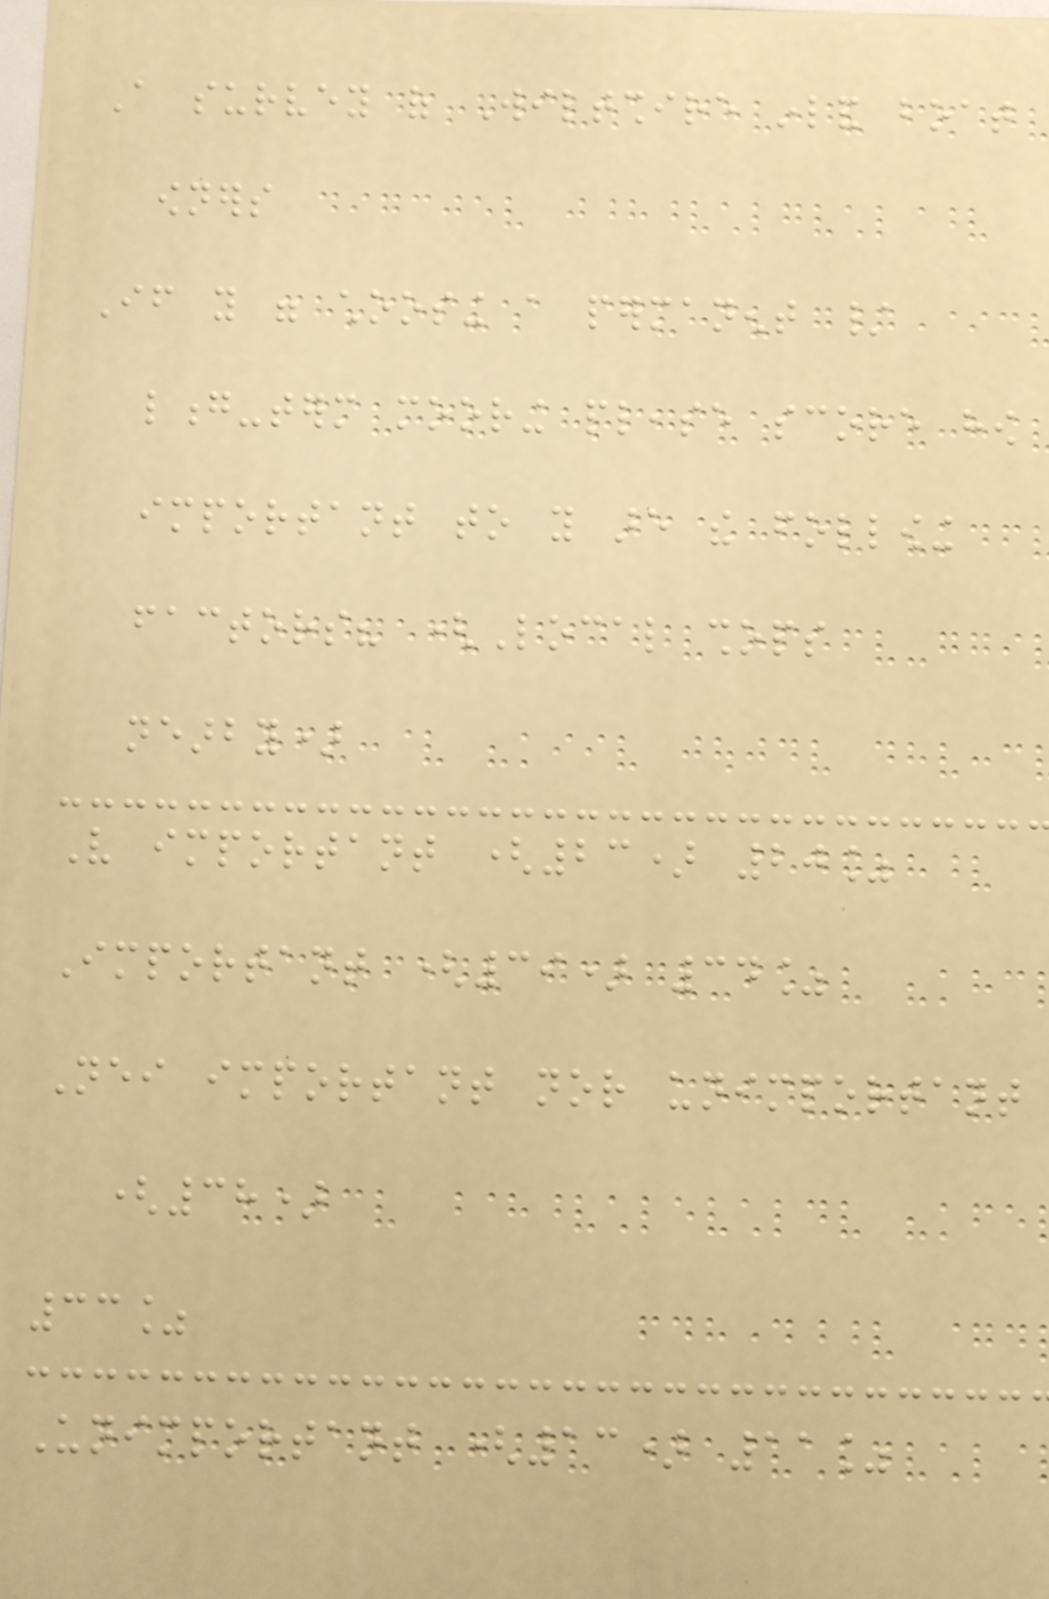A survey of Wiltshire inland boat
owners
If you were choosing a permanent /
long-term mooring please score how
important to you are the following
factors? (Local shops
nearby)
Very important (23) 20%
Important (39) 34%
Neither important nor unimportant
(38)
33%
Unimportant (13) 11%
